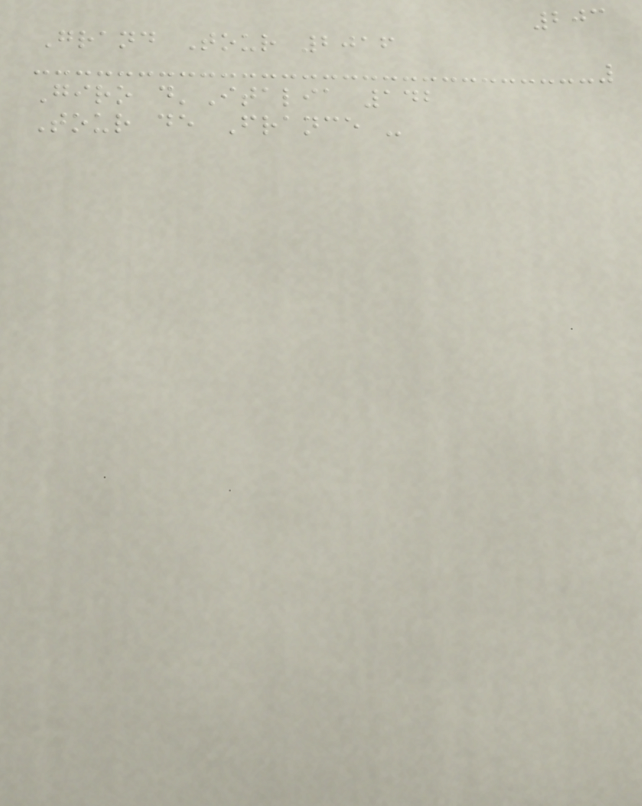203
Grand Tour 2016
Giro d'Italia 142
Tour de France -
